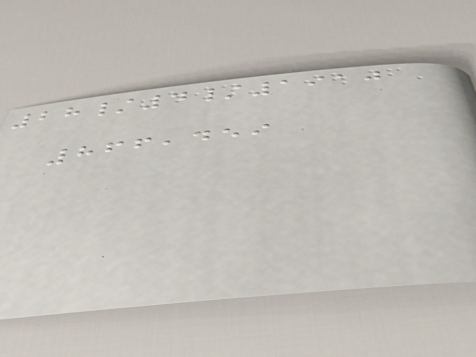28/4/1910
866,459
